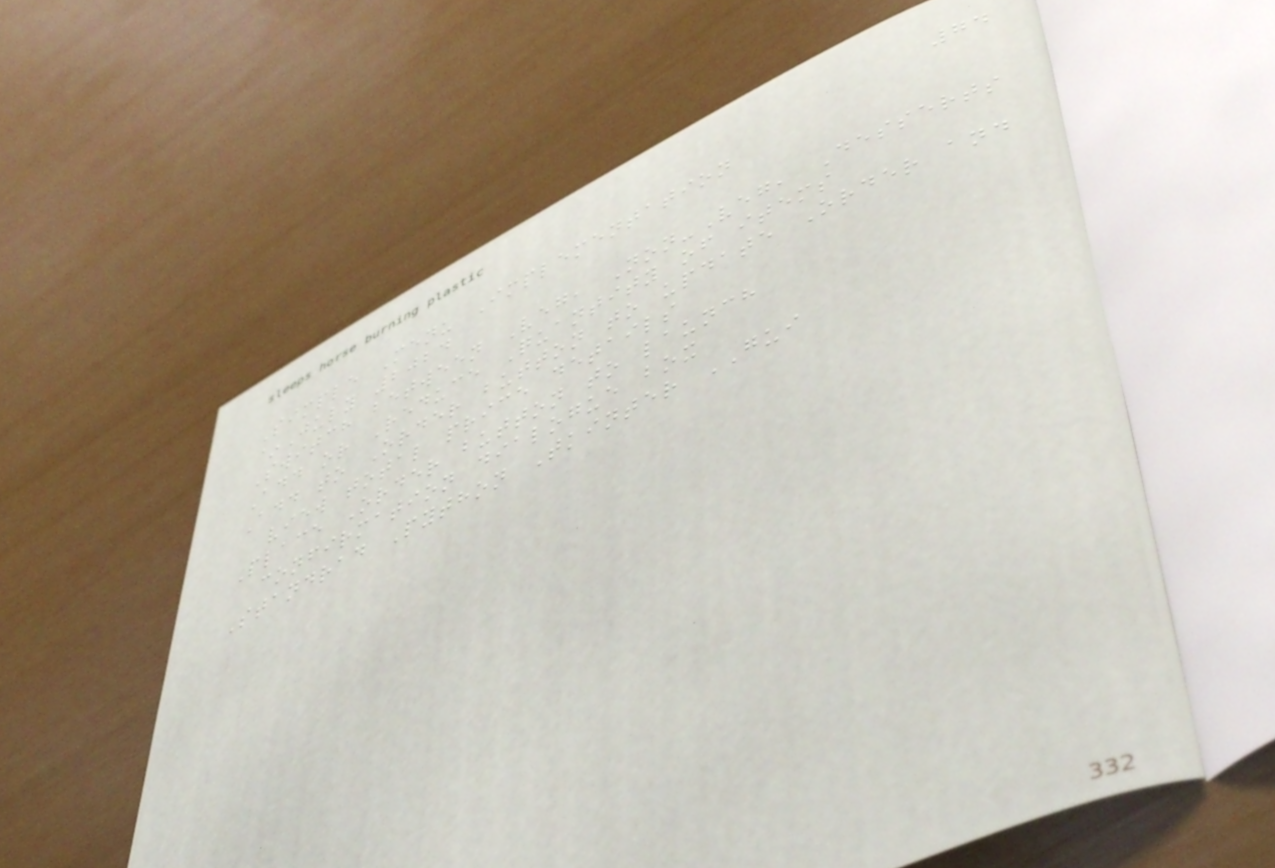74
Simple Menu Implementation
~July 2024
Switch between Veg, Non-Veg, Desserts
Add or Reduce Quantity of items
Add to Order button to update Order and
view total price details
Place Order button to launch
confirmation dialogue box
Standrad Python Tkinter GUI
